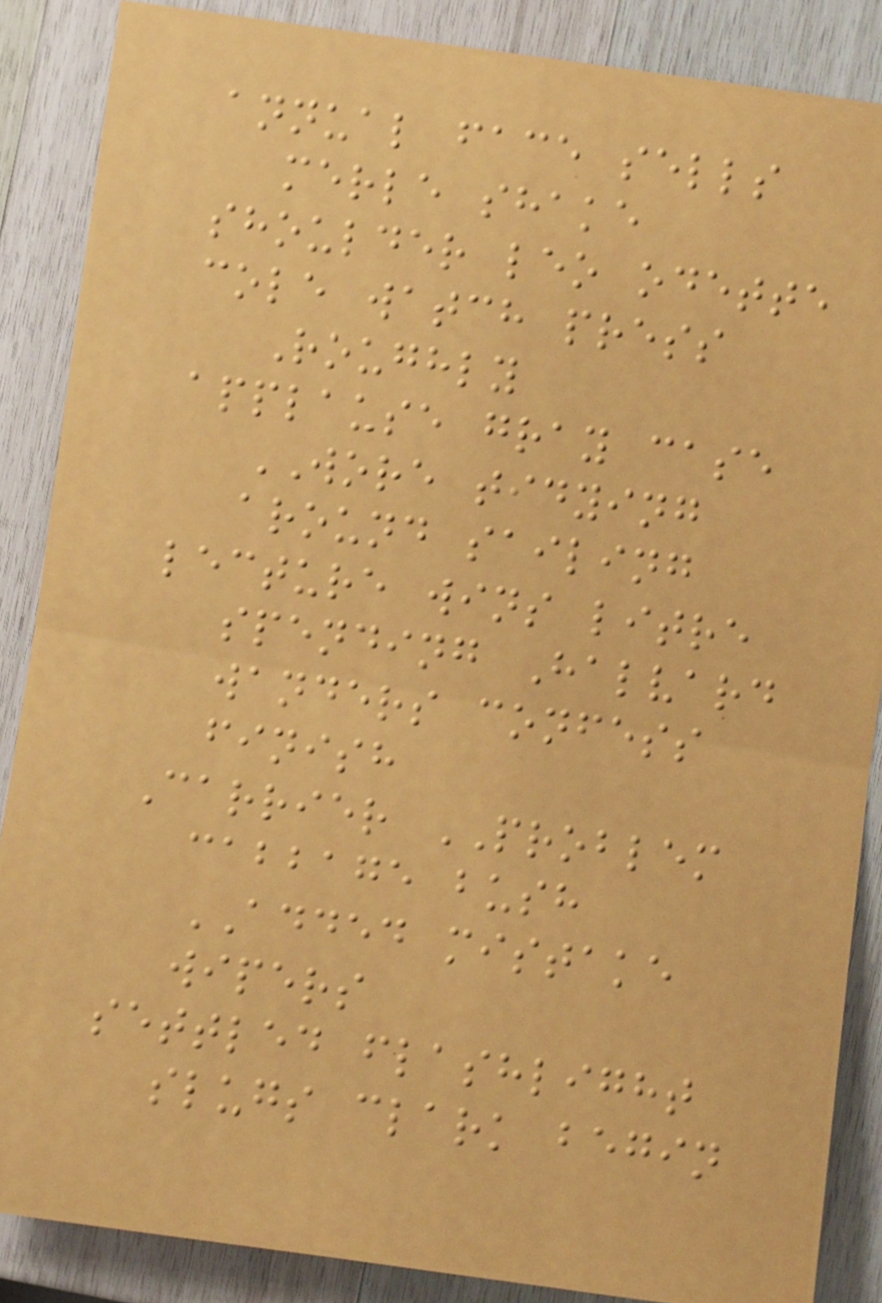annual face sells
merle shake
shoulder leo odette
cole watch press
Roughly
applause gray case
WORE tidying
around sailing
lecture wins litre
spending Halvard
wanders confess
finish
Carrier PROBLEM
cabbage bush
ADDED mistake
wipers
settled flashlight
slugs clark begin
